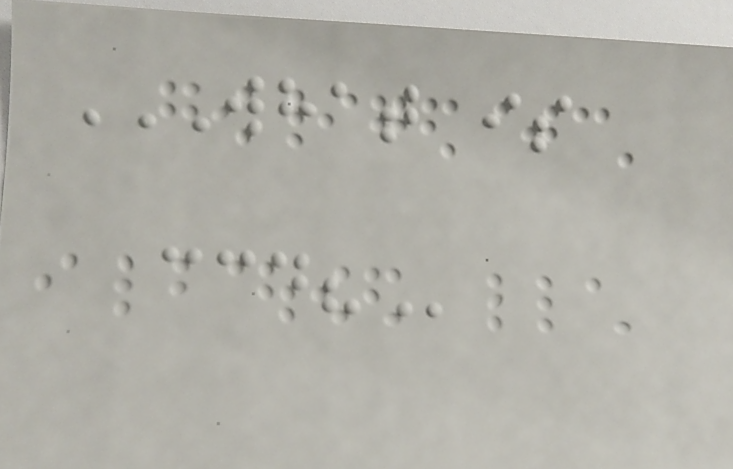WHAT IS
CCD?
